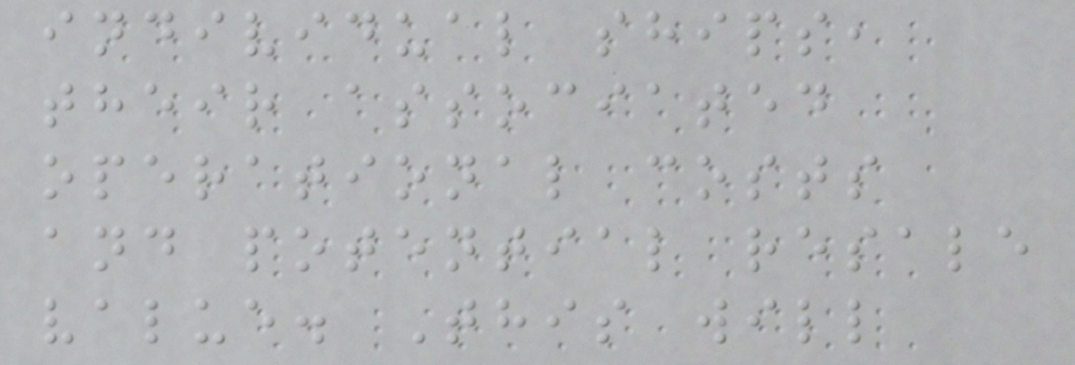individual ships,
their associated
operational costs
and potential resale
value. This will
